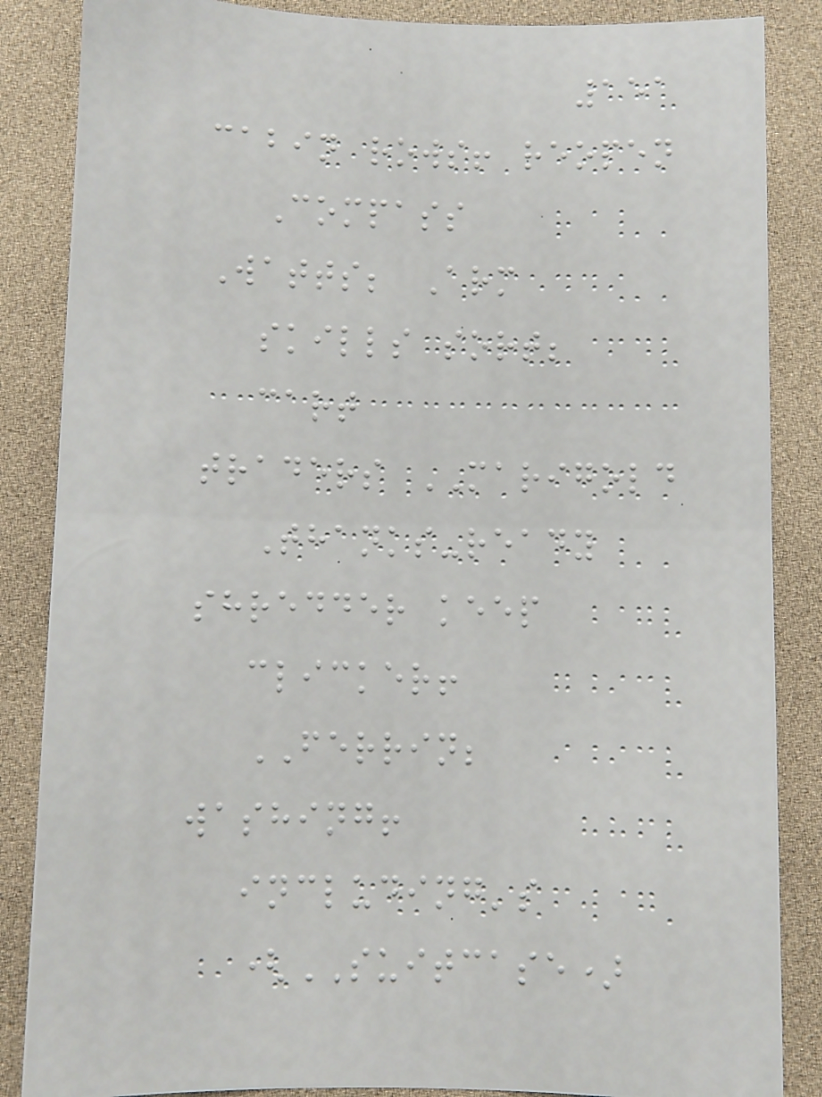151
cabin rows! reopen
Compass
Watts; Arm
skills sort;
cart
traders MARIGOLD
Thanks-ready
shredder keep
clicker!
FERRIN;
washing!
including's
(SUITCASE)
